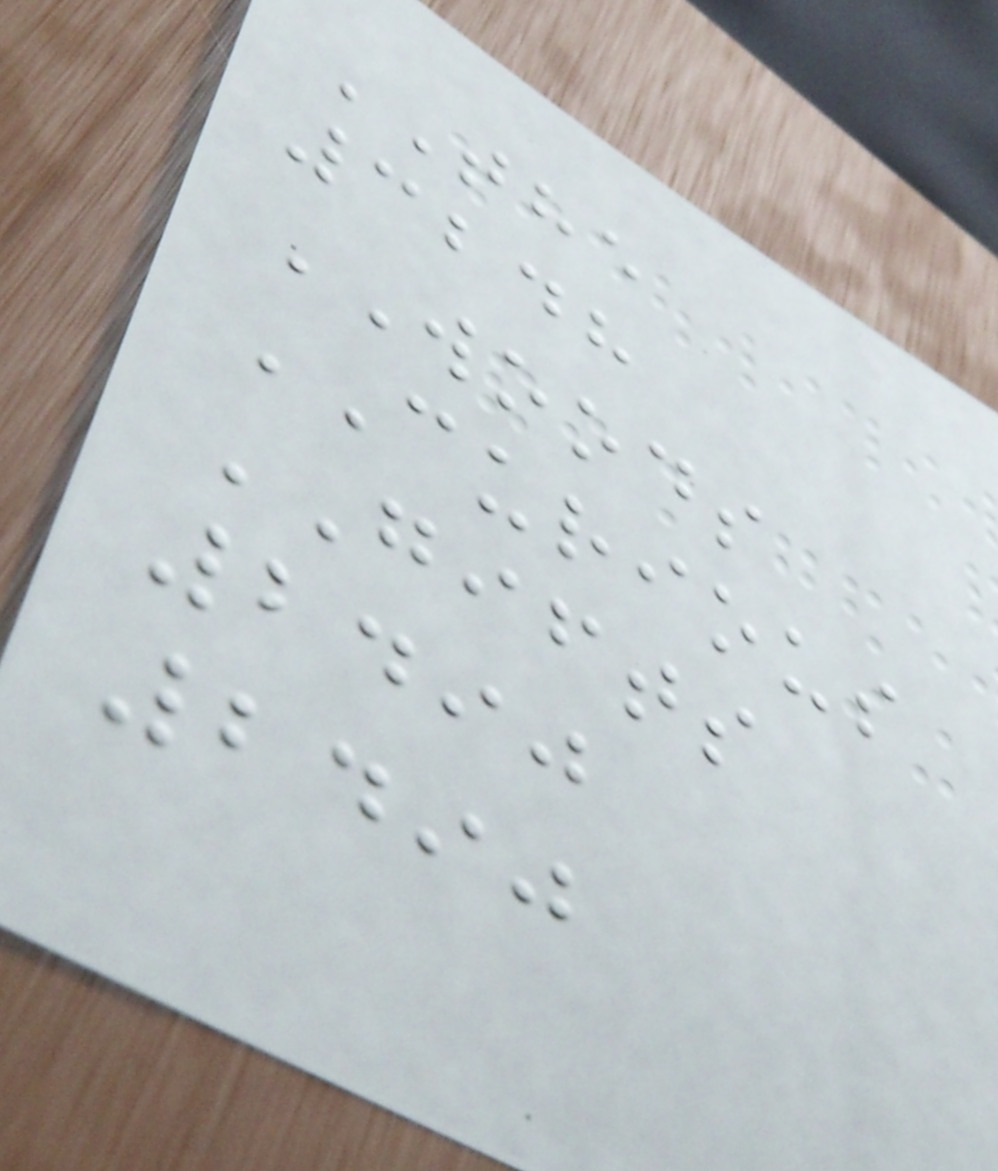THE
3248
WOODS
CURIOUS
GIFTS
2490
2490
